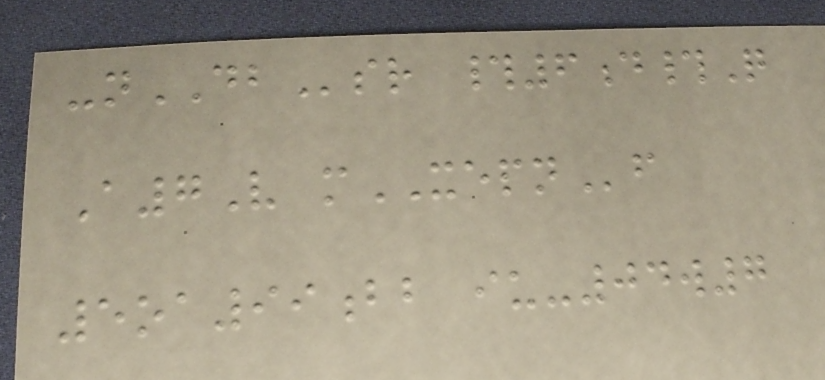-nDBsr #6d#Q
A7V mXEPNf
5oa99bb iu-04w7
